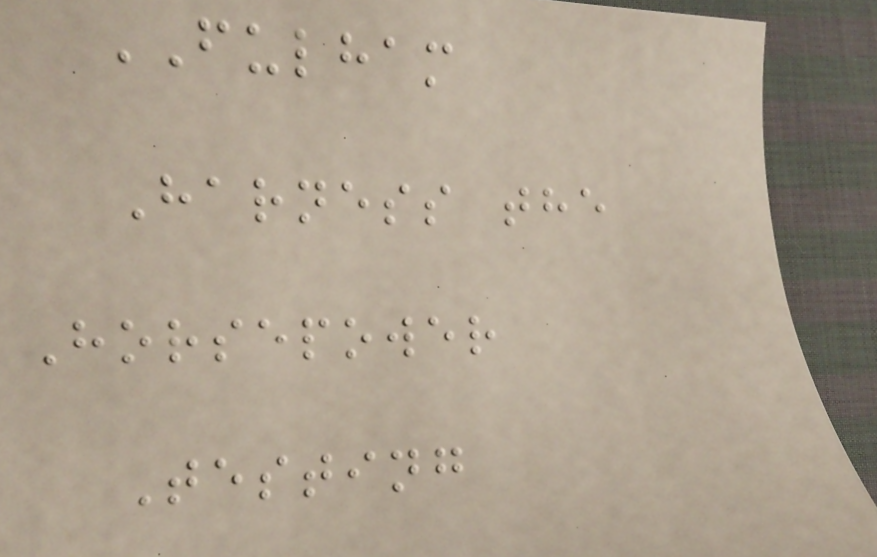FULHAM
Harness the
Horsepower
Testing
